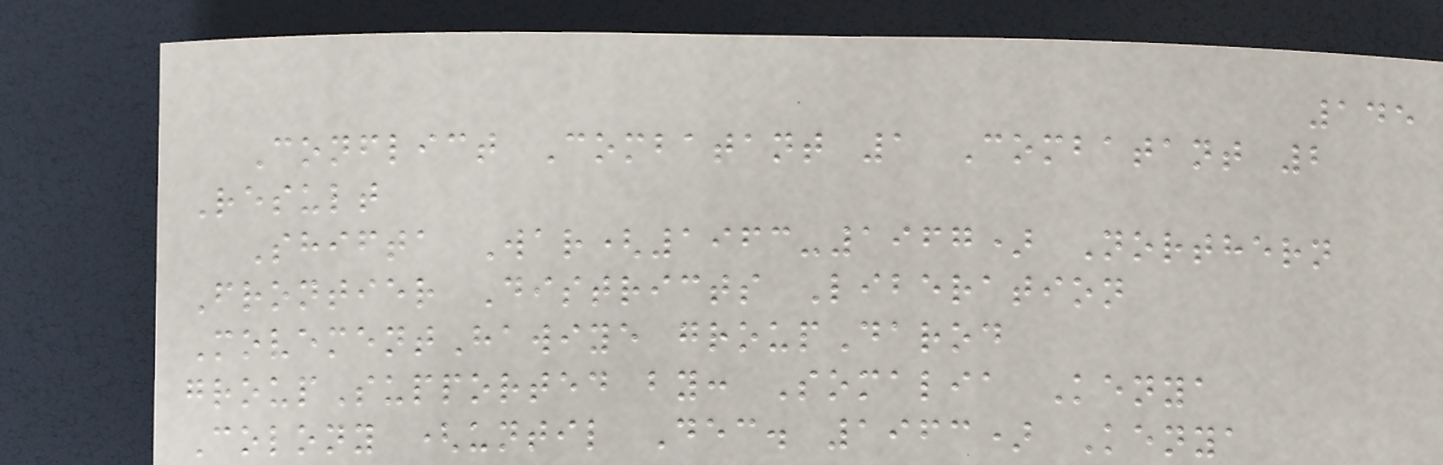145
Conflict Combatant 1 Combatant 2
Result
Shifta War(1963-1967) Northern
Frontier Districts Liberation
MovementHawiye groupDarod
groupSupported by: Somalia Kenya
Colony (until Dec. 1963) Kenya
